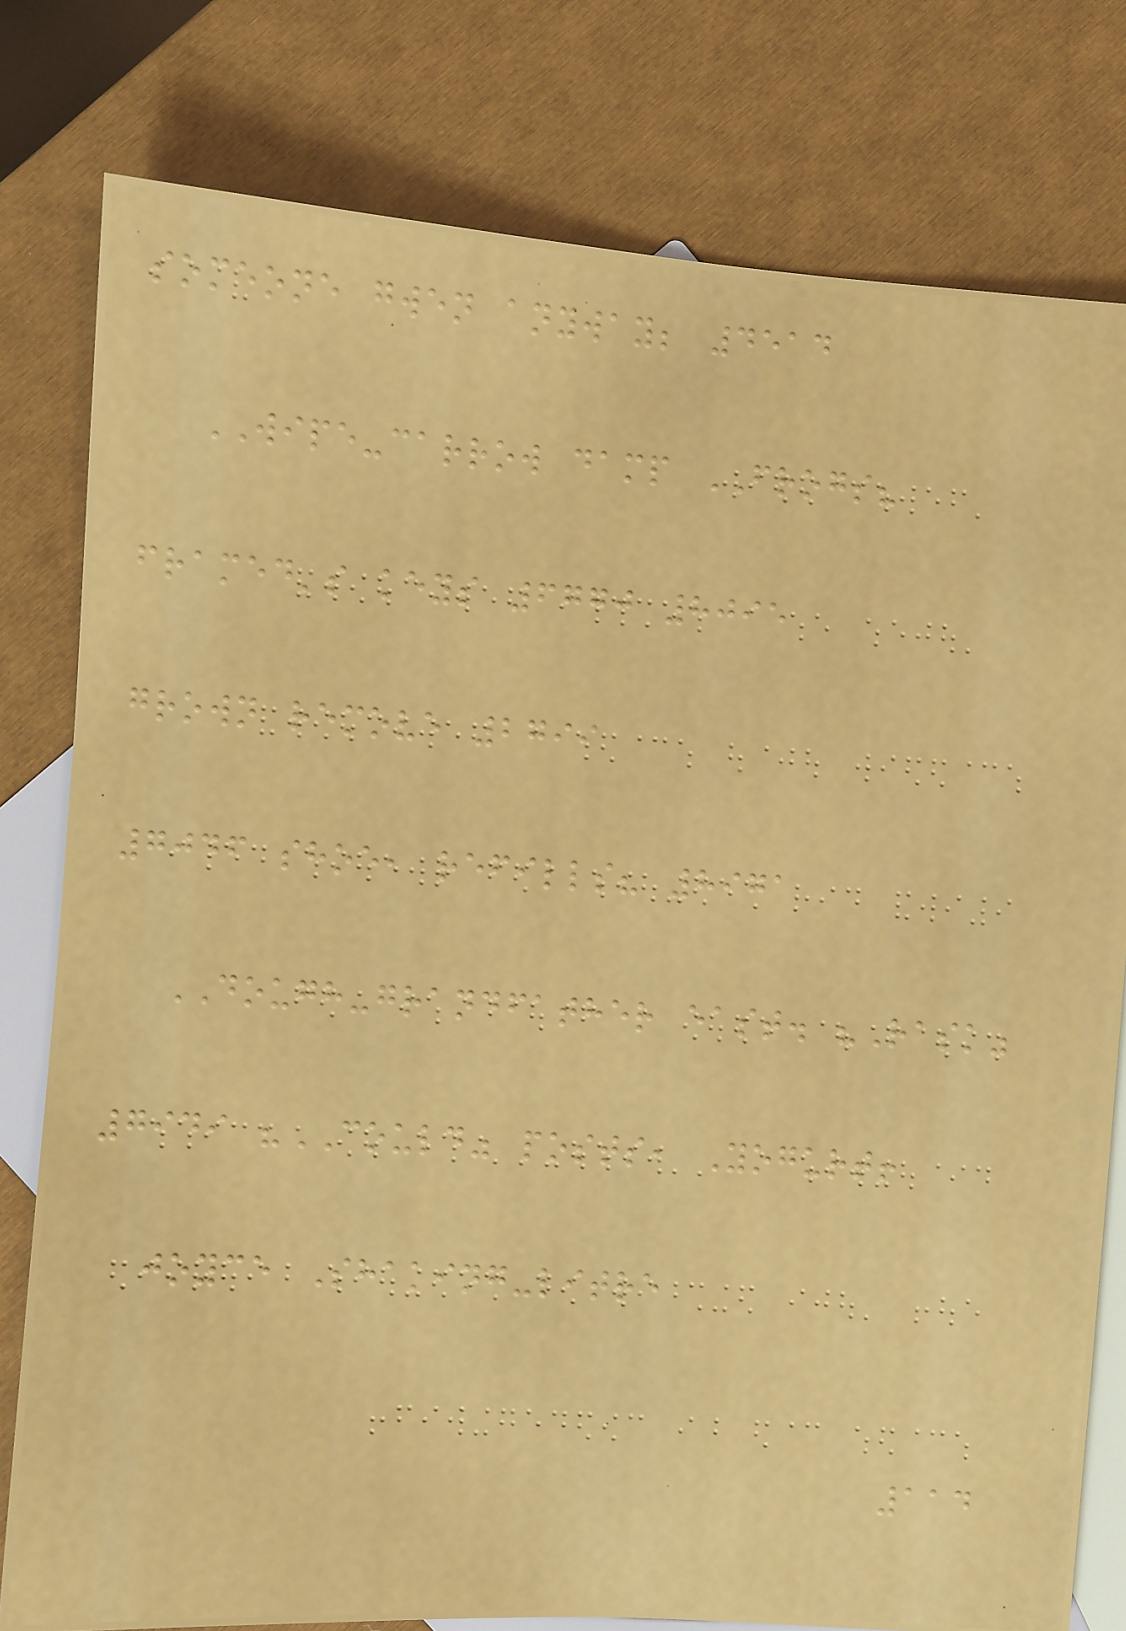someone gwen anyway; 4514
WIPE-carrow damp FROGS?
framed's keys 6770 8095
grown remove 2799
7046 shoe, refills? 8971
DOUGH-grandfather east. "Rask"
7949 "COULD" posts, Yogurt!
joyce Shaking-litre
114
